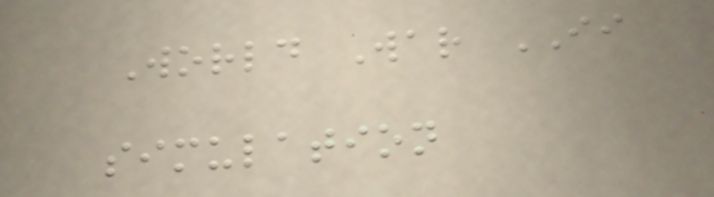World War II
simulation
